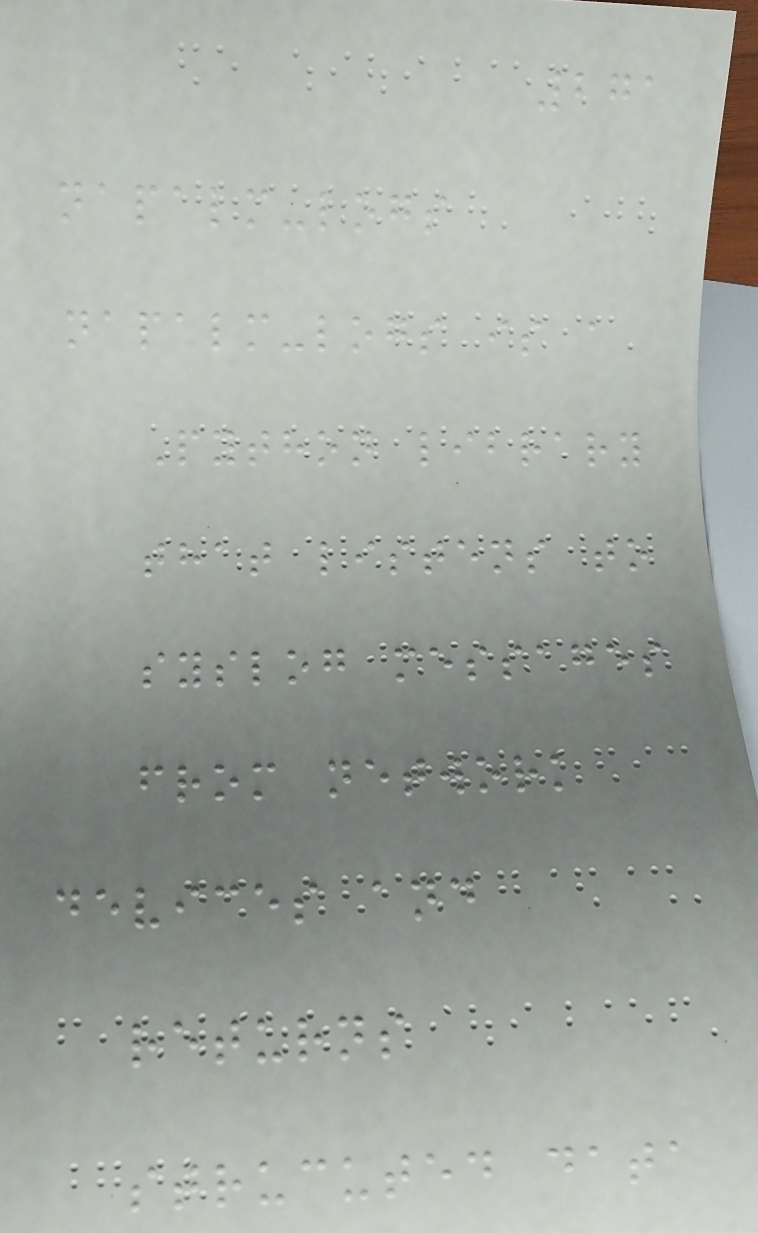271
napalm-logs
napalm-logs is a
Python library
that listens to
syslog messages
from network
devices and
returns
strucuted data
